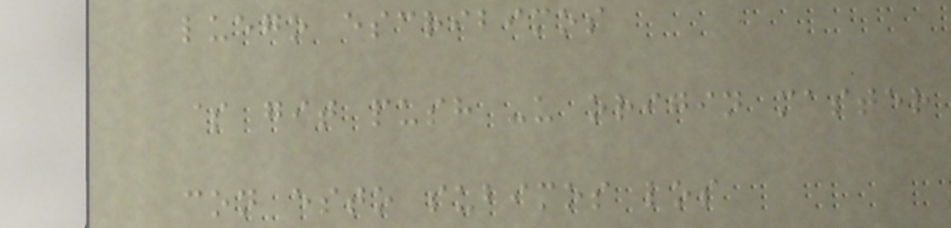luego escribimos
$ git push -u origin master
con esto subimos los
